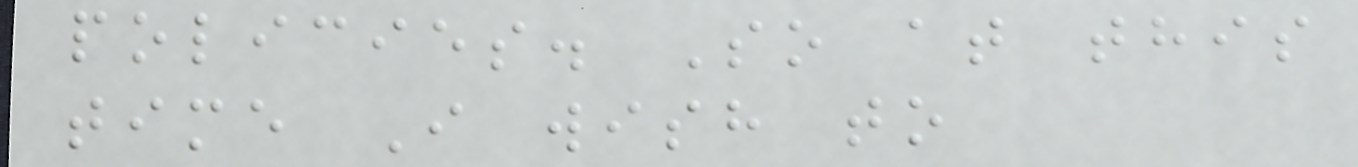policies. So at this
time I wish to
